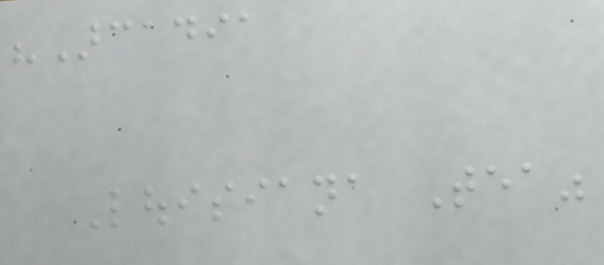"Arcadia
Louisiana Tea"
